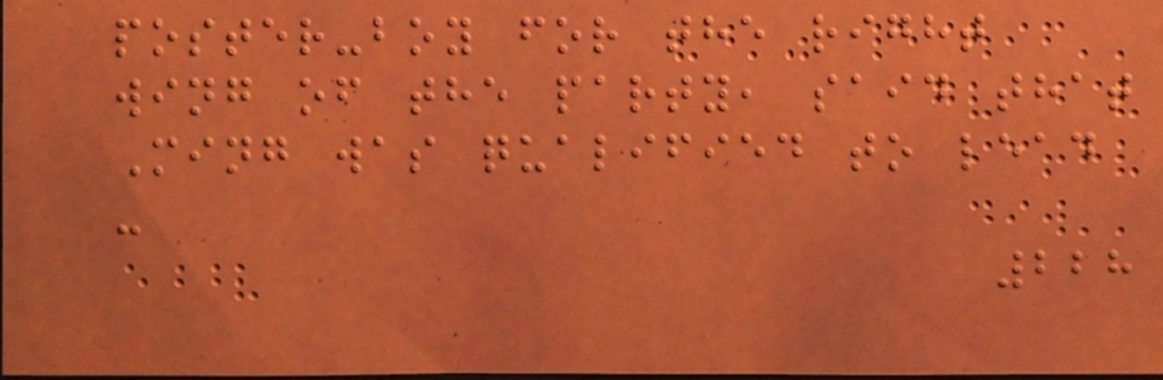poster-boy for the right
wing of the party, said that
Ming was qualified to lead
-
228
